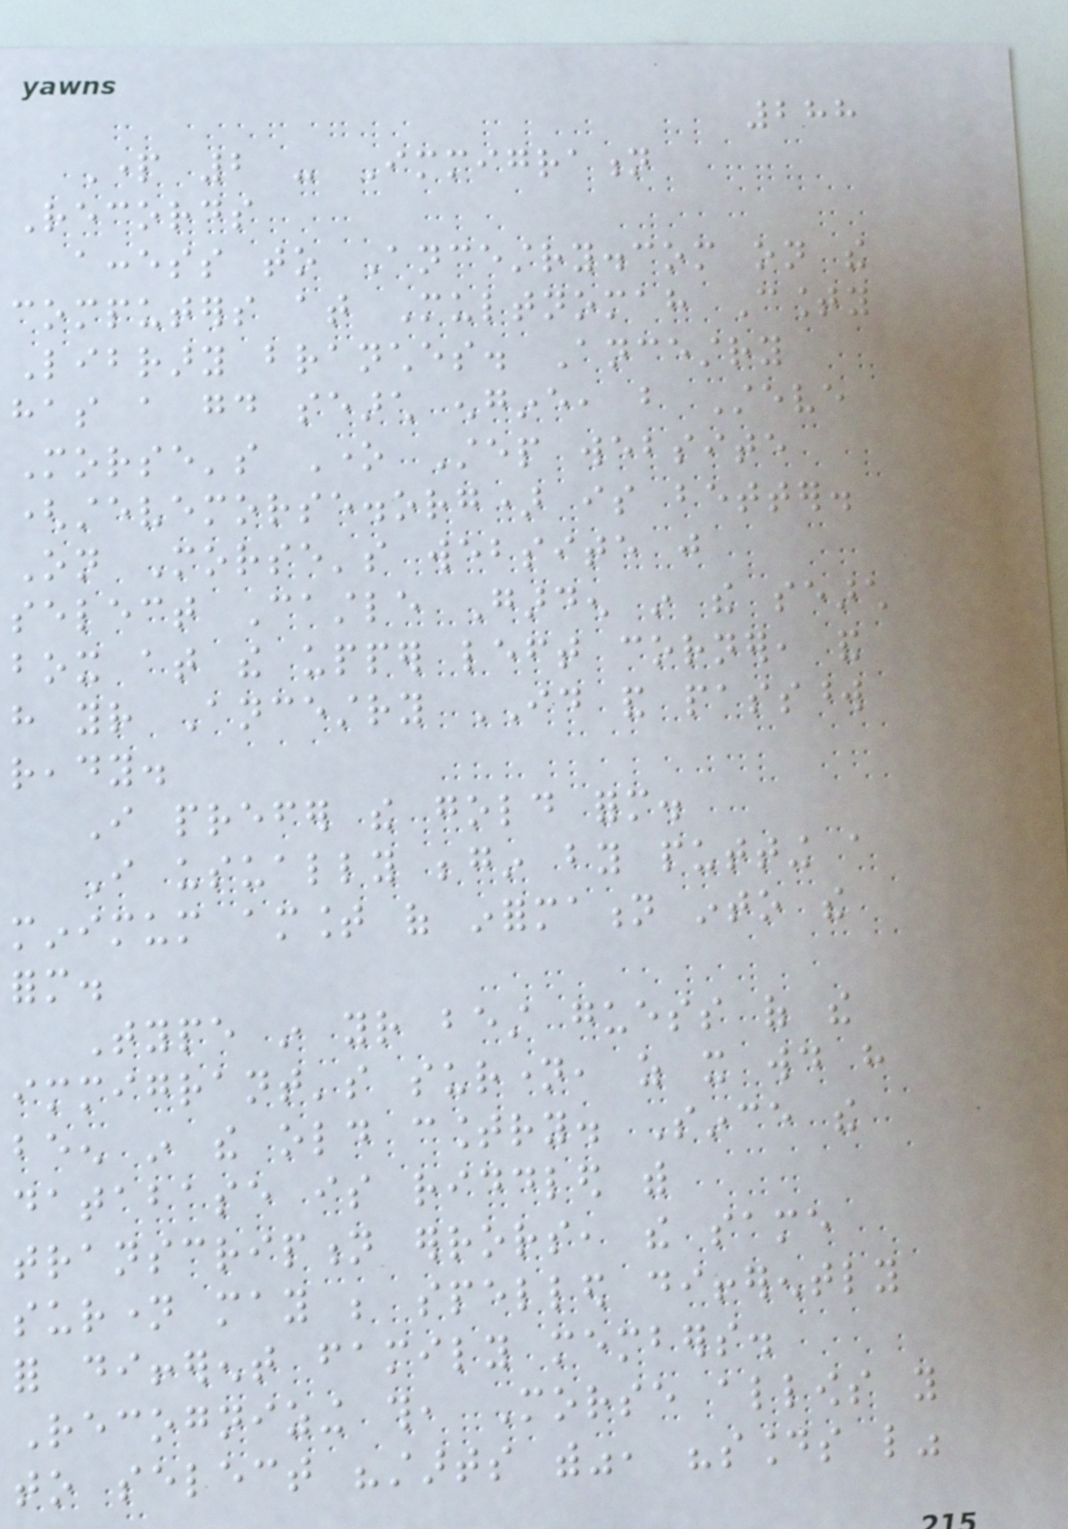288
Part 2 - Immigration
Records
access to Ancestry.com on the
computers at Multnomah County
Library branches. Ancestry
has a good search engine, but Steve
Morse's One Step website
(stevemorse.org) is better.
On Morse's website just
select Castle Garden in the search
box at the upper left corner, and
have your Ancestry ID and password
ready.
I prefer the gold form.
I usually begin by putting a
minimum amount of information into the
form.
Type in your best guess of the
immigrant's surname, as it would have
been in the old country. Since the
database is riddled with
transcription errors, the same
surname may be spelled differently
for different family members.
Recognizing this, Morse allows you
to select "starts with", "sounds like"
